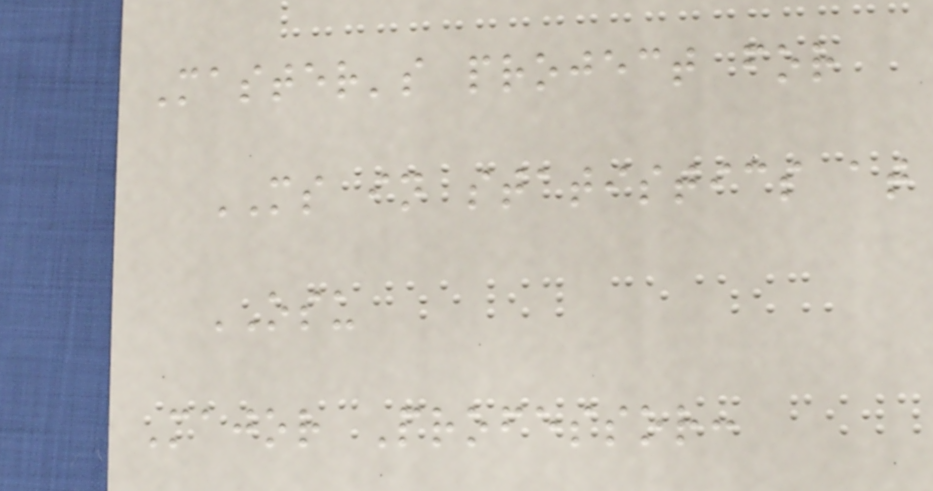Master's project for
MS in statistics at
OSU
Major Professor:
